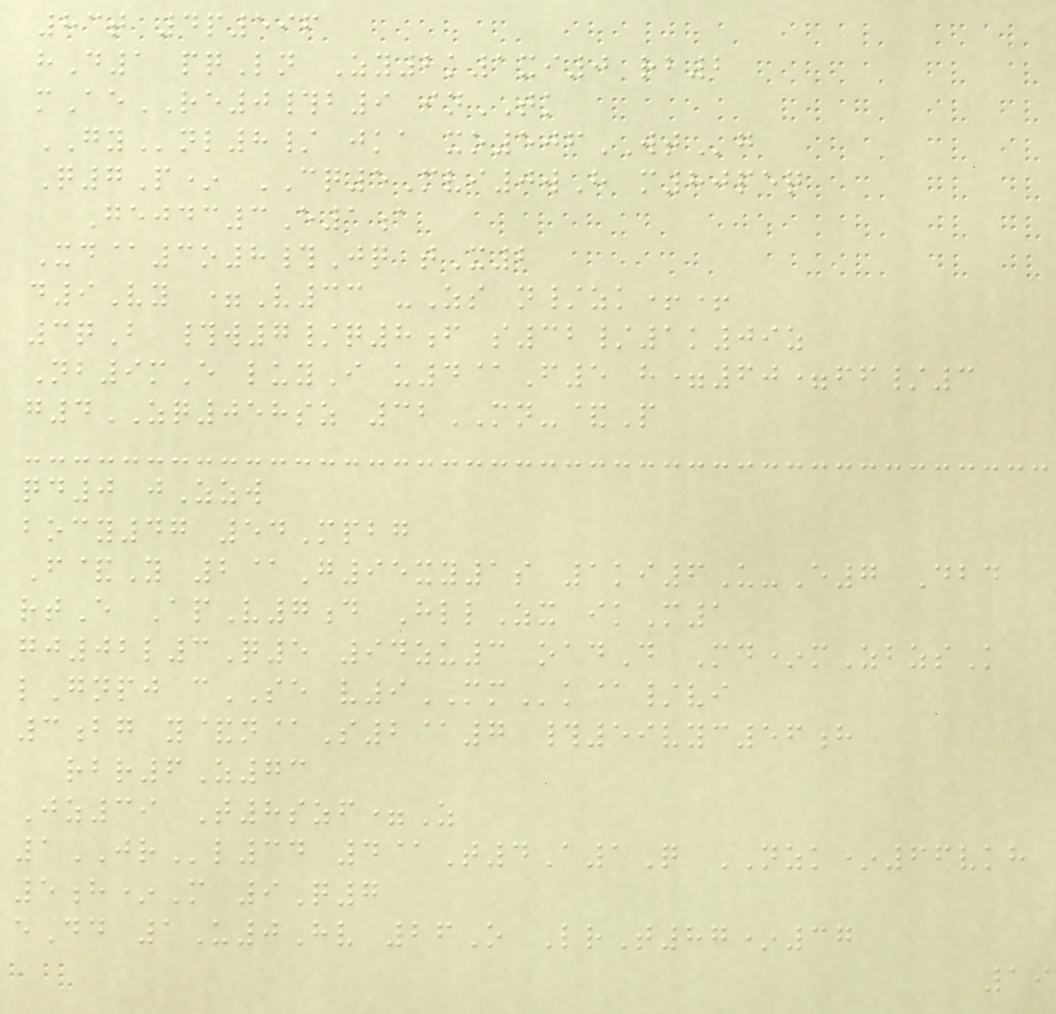83t 4p596
hD1 pqLn Zy2k1xi0 rb2
mAeRE0#b9 inTK
GYnl8/ jka xo506WTg
Q7P* CQ5Mvi0wH m80peq
Gejdc3E1a
Xd@3o8#Jq tX2
d9Vy =V33 -Zs n/zk++
3qB #w7/q8f s32/1k09z
Nb9mE luyI u4@F5 h=60=ff/3
g4ZQ058sz 32MN-&P
qd0 jZzw
bocy47 54Mpbg
F&Y 2@G95xy1s 1ki6U-E7 Dbd
rtE ApV7d HllZx ikM1
gj02l3Q5 94zu3 oadD Md*mZbzsK
lGnpj cSE v9MMk@/vi
3bg y&n@S2@7 #59vyc56h
rbr6Z73
Jz39 T8szf=Z
1JRl34 4@T4A1Q NZK*66vkh
5h*M 9Q7
eDd 1U0Hv 26O LrT87*37
19
